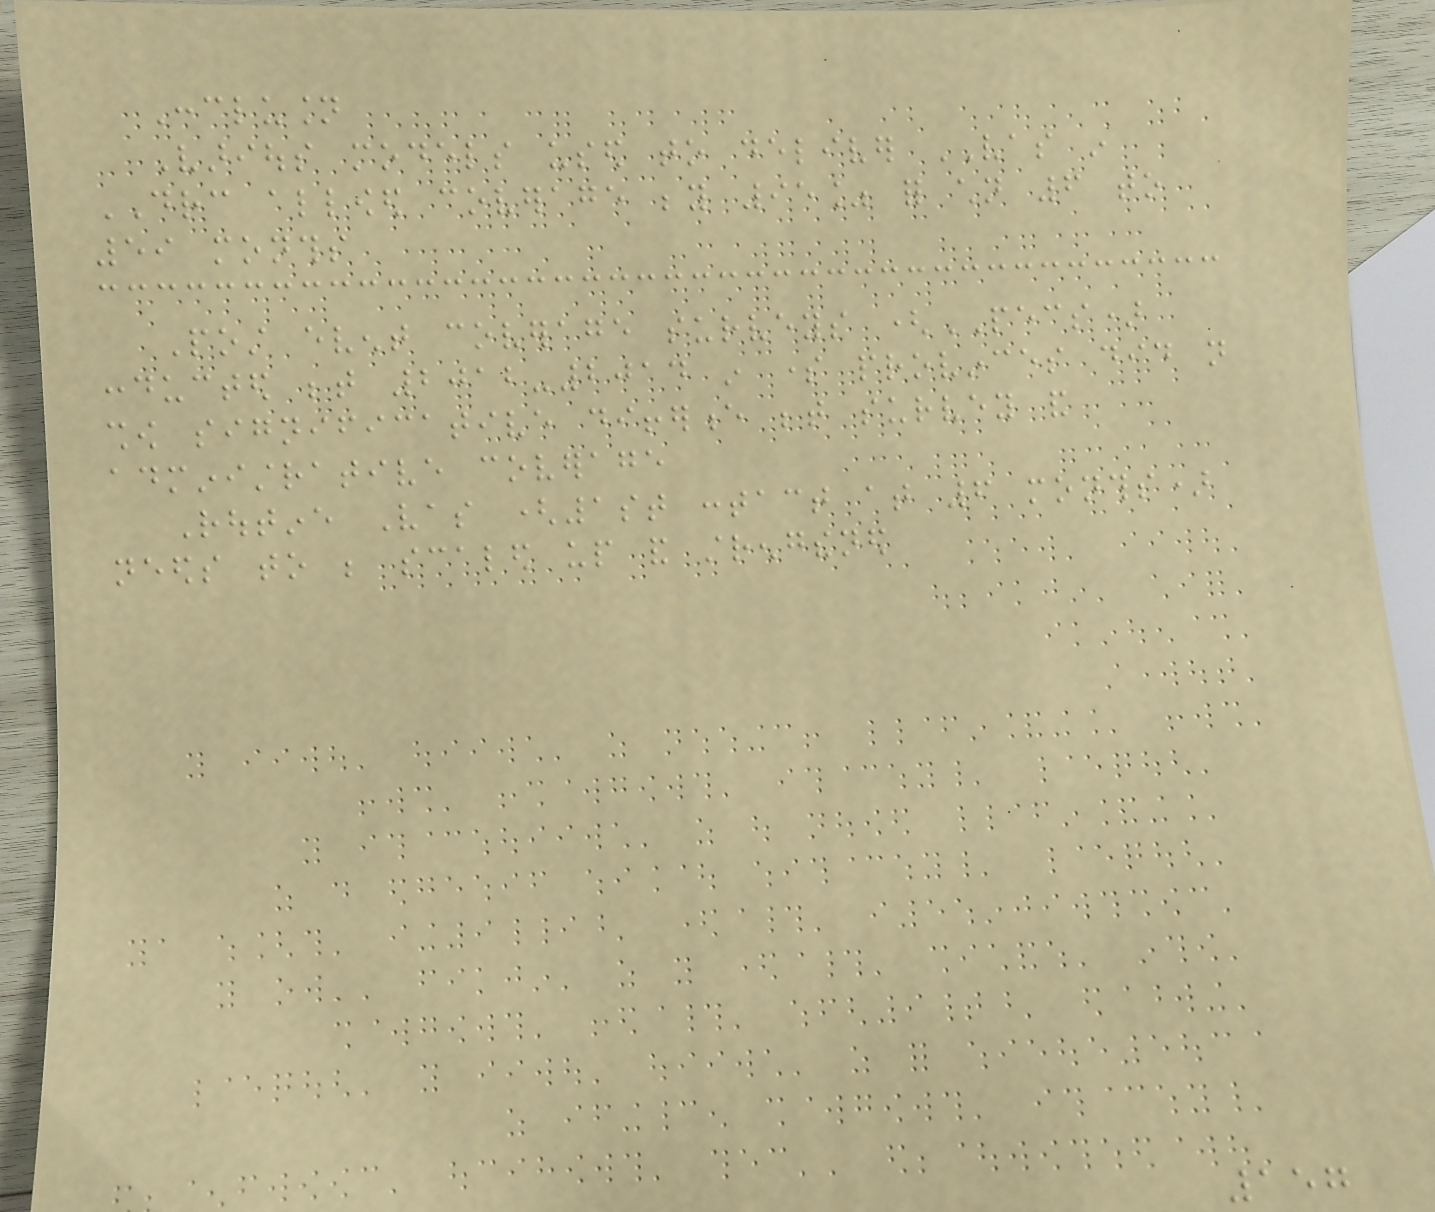Conclusion
Various models used to deliver VAS in
DRC allowed coverage beyond 95% for children 6 to
59 months
Post event coverage surveys (PECS)
conducted between 2012-2014 in some provinces did not
show significative difference between survey and
administrative coverage
Routine Vas (1st contact at 6 months)
needs to be scaled up and strengthened
157
